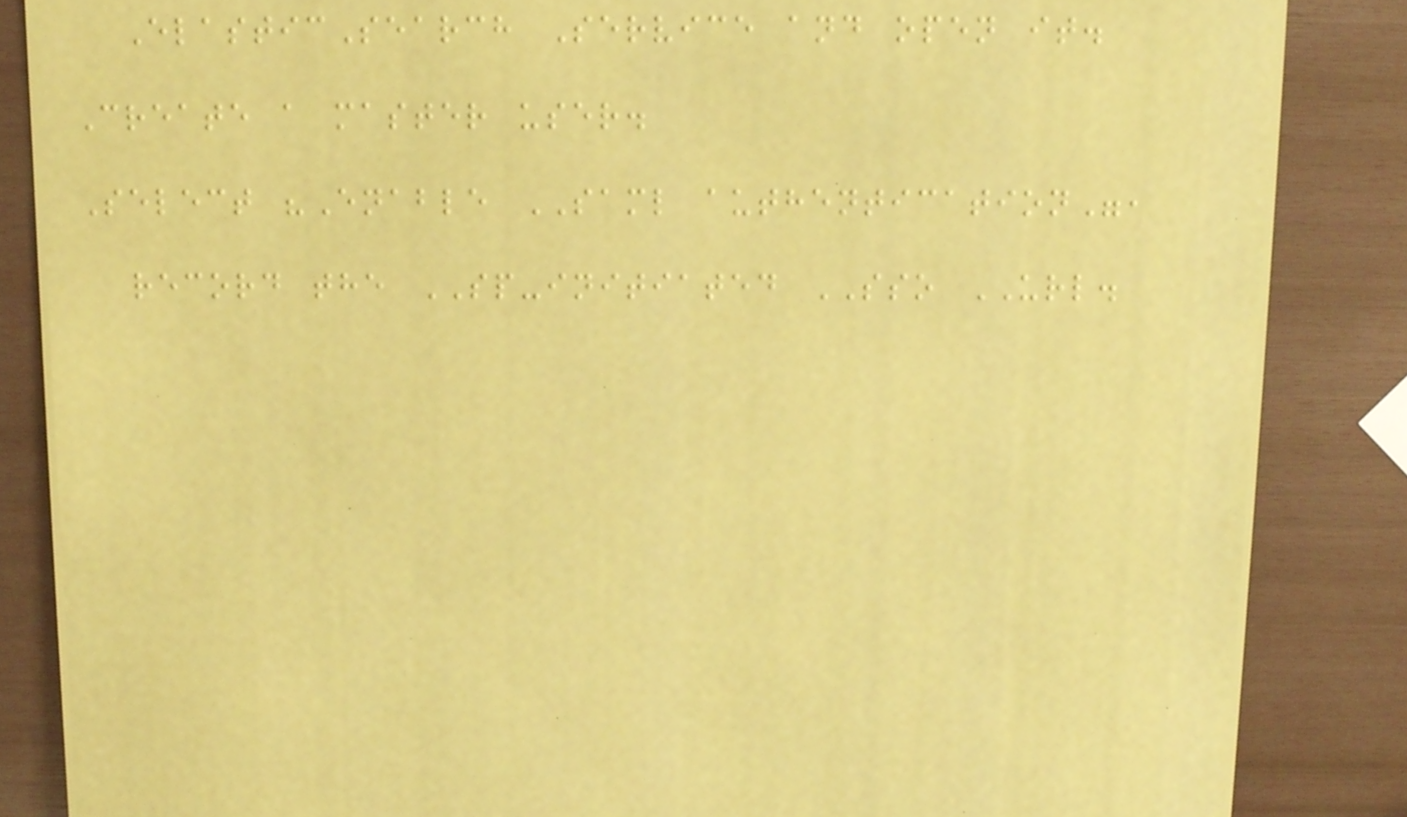ElasticSearch Service and open it.
Create a master user.
Select "Enable SAML authentication",
record the SP-initiated SSO URL.
